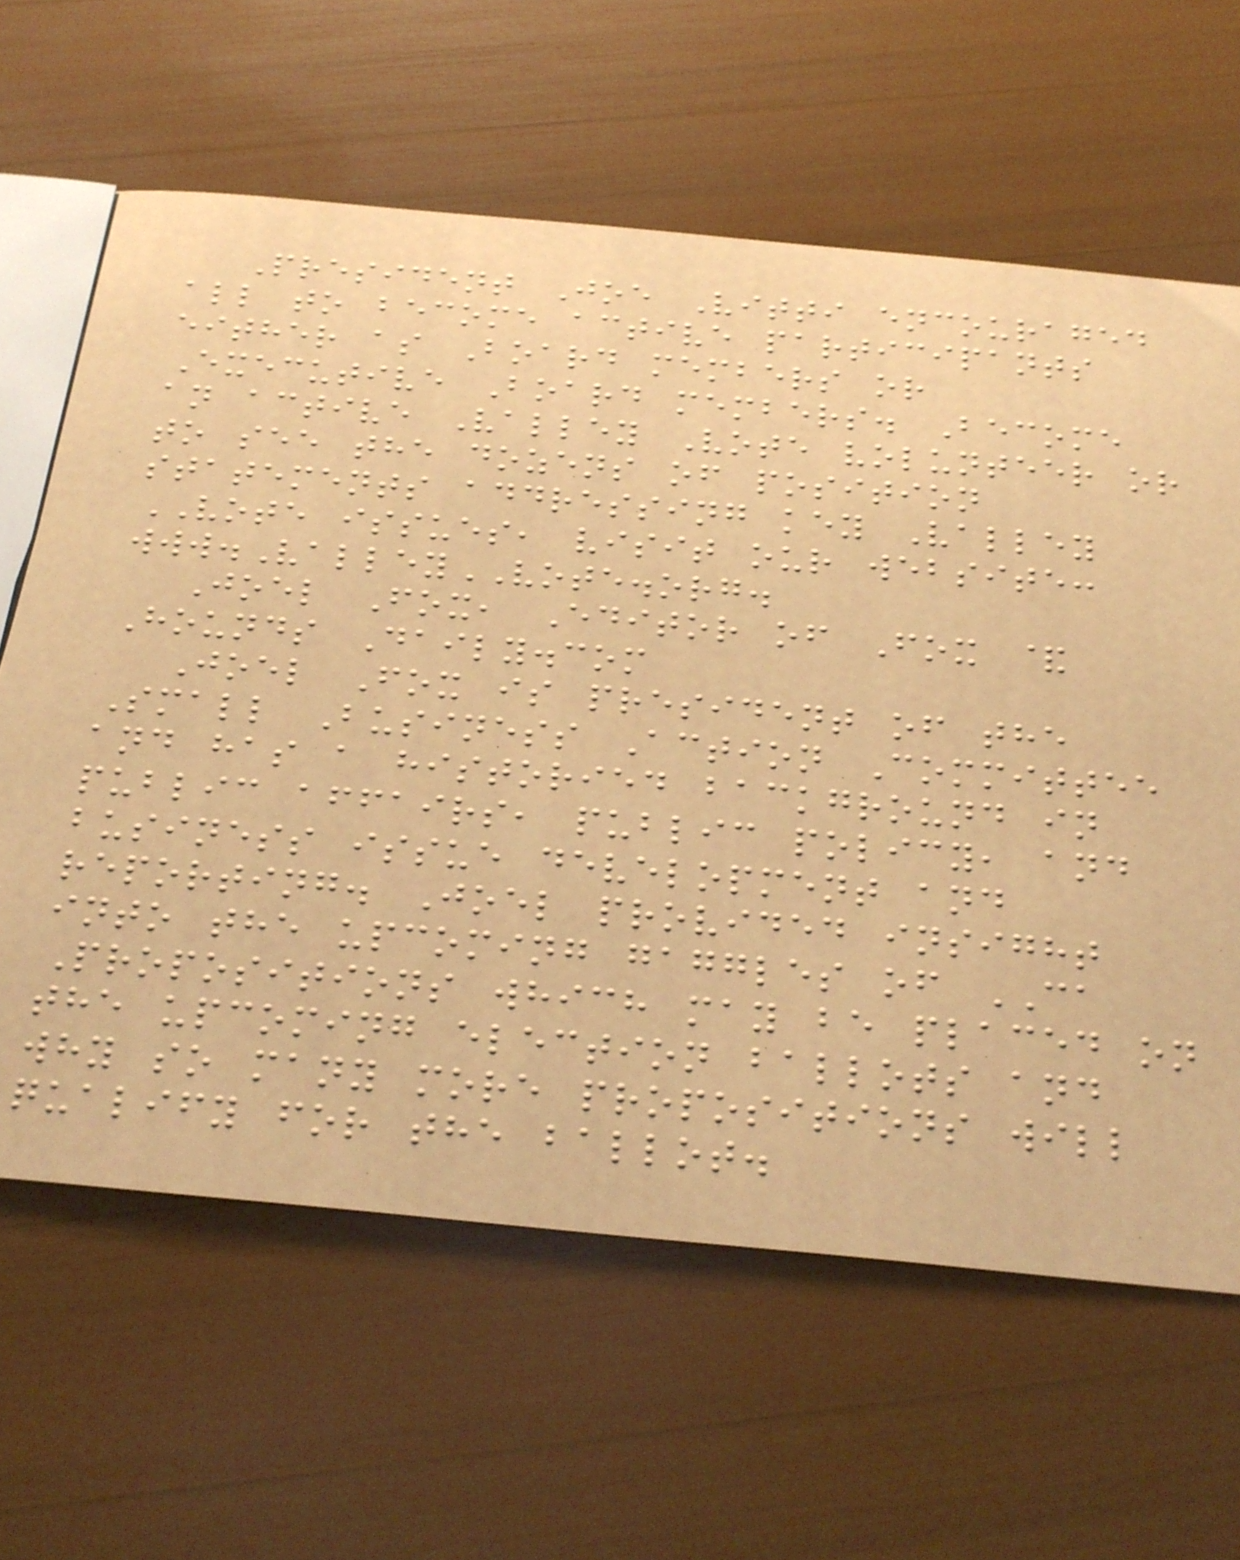President Joe Vitti encouraged
all to become active participants
either as Board members or
Executive Board members. Become
an active Valley Vote volunteer or
to see the dozens of position
statements addressing key Valley
VOTE issues, visit our website:
www.ValleyVOTE.org.
Joel Fox, Editor of Fox &
Hounds Daily.com
Joel Fox is president of the
Small Business Action Committee
and has a historied background in
public affairs, public policy, and
business issue development and
reporting. Joel provided insight
into the upcoming gaggles of CA
Propositions which may be placed on
the upcoming election ballots and
why so many more propositions will
qualify for the ballot.
